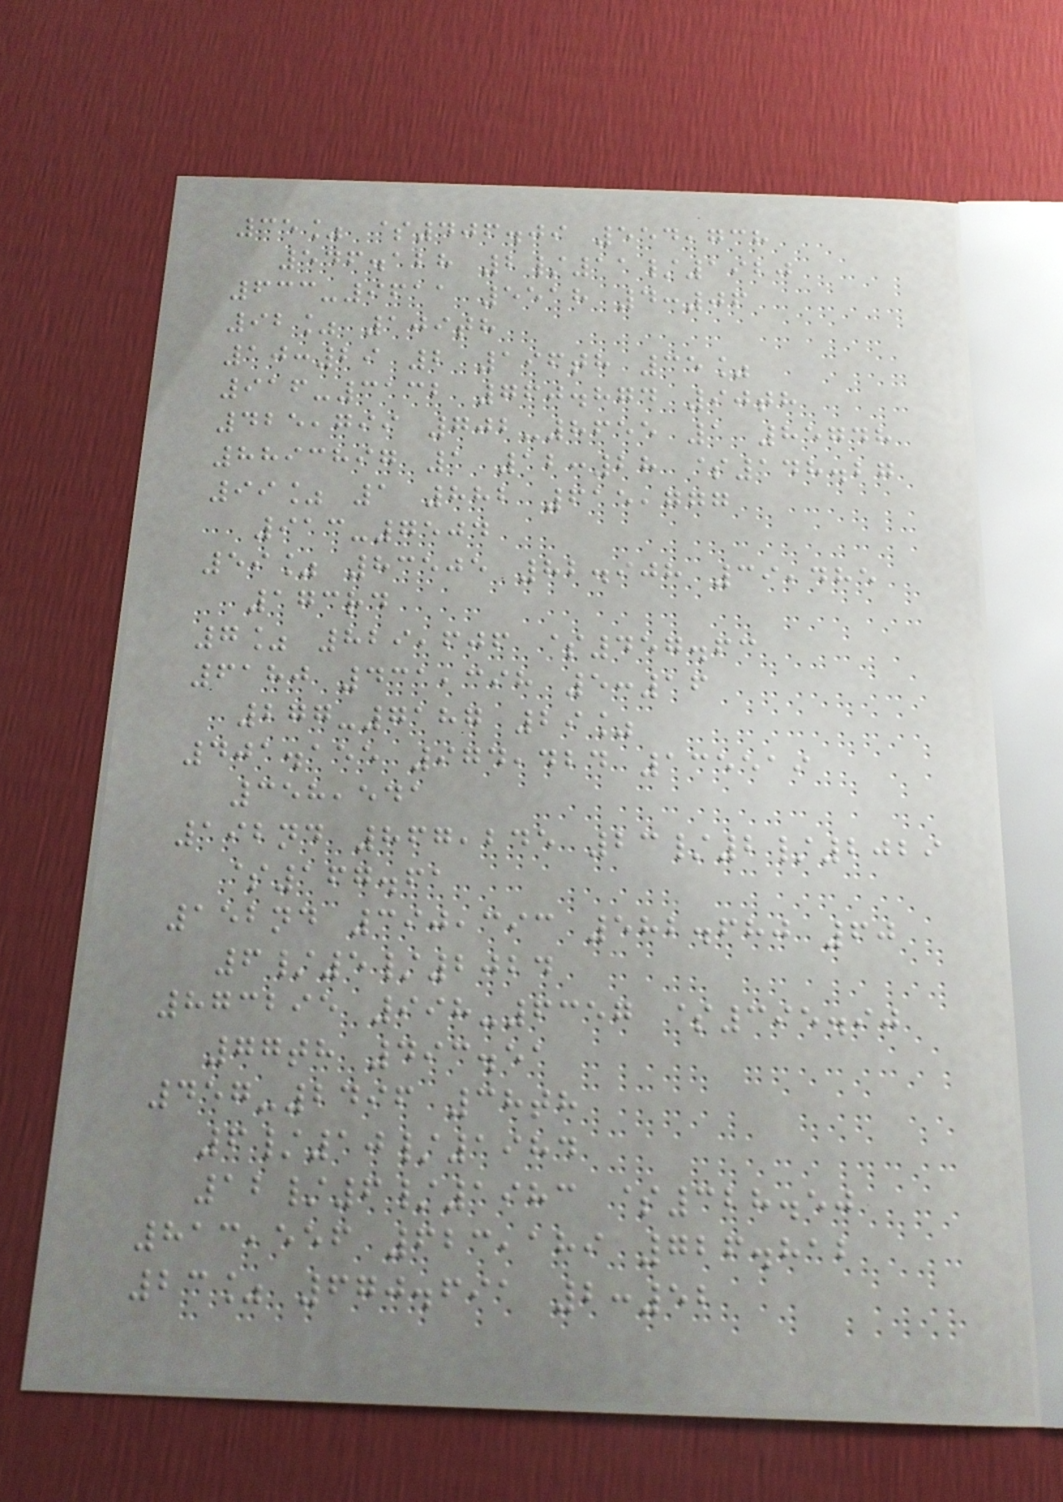35% $406.09 554,738
546.128 2/11/1920
633-9611 5518 4:06
92% 109th
10:29 2 196th 35%
916-3132 760.874 90th
425,799 702-8655 1 85748
8893897 1 12:28 $148.27
99% 1 882 615,777
913-7504
59% 83505 82.908 39,485
173rd
7% 829,606 $457.63
6180 431,398 5:16
277-7187 29%
401.155 974,424 135519
358,541
192nd 867,245 23/2/2029
$167.61
152nd 390,393 582.680 60
6/5/2024
873295 998-6357 $395.90
77th 493.51
457-2496 38th
6/10/1984
12/6/1983 $328.50
813,556 623,189 726.812
23% 670.691 2:52
